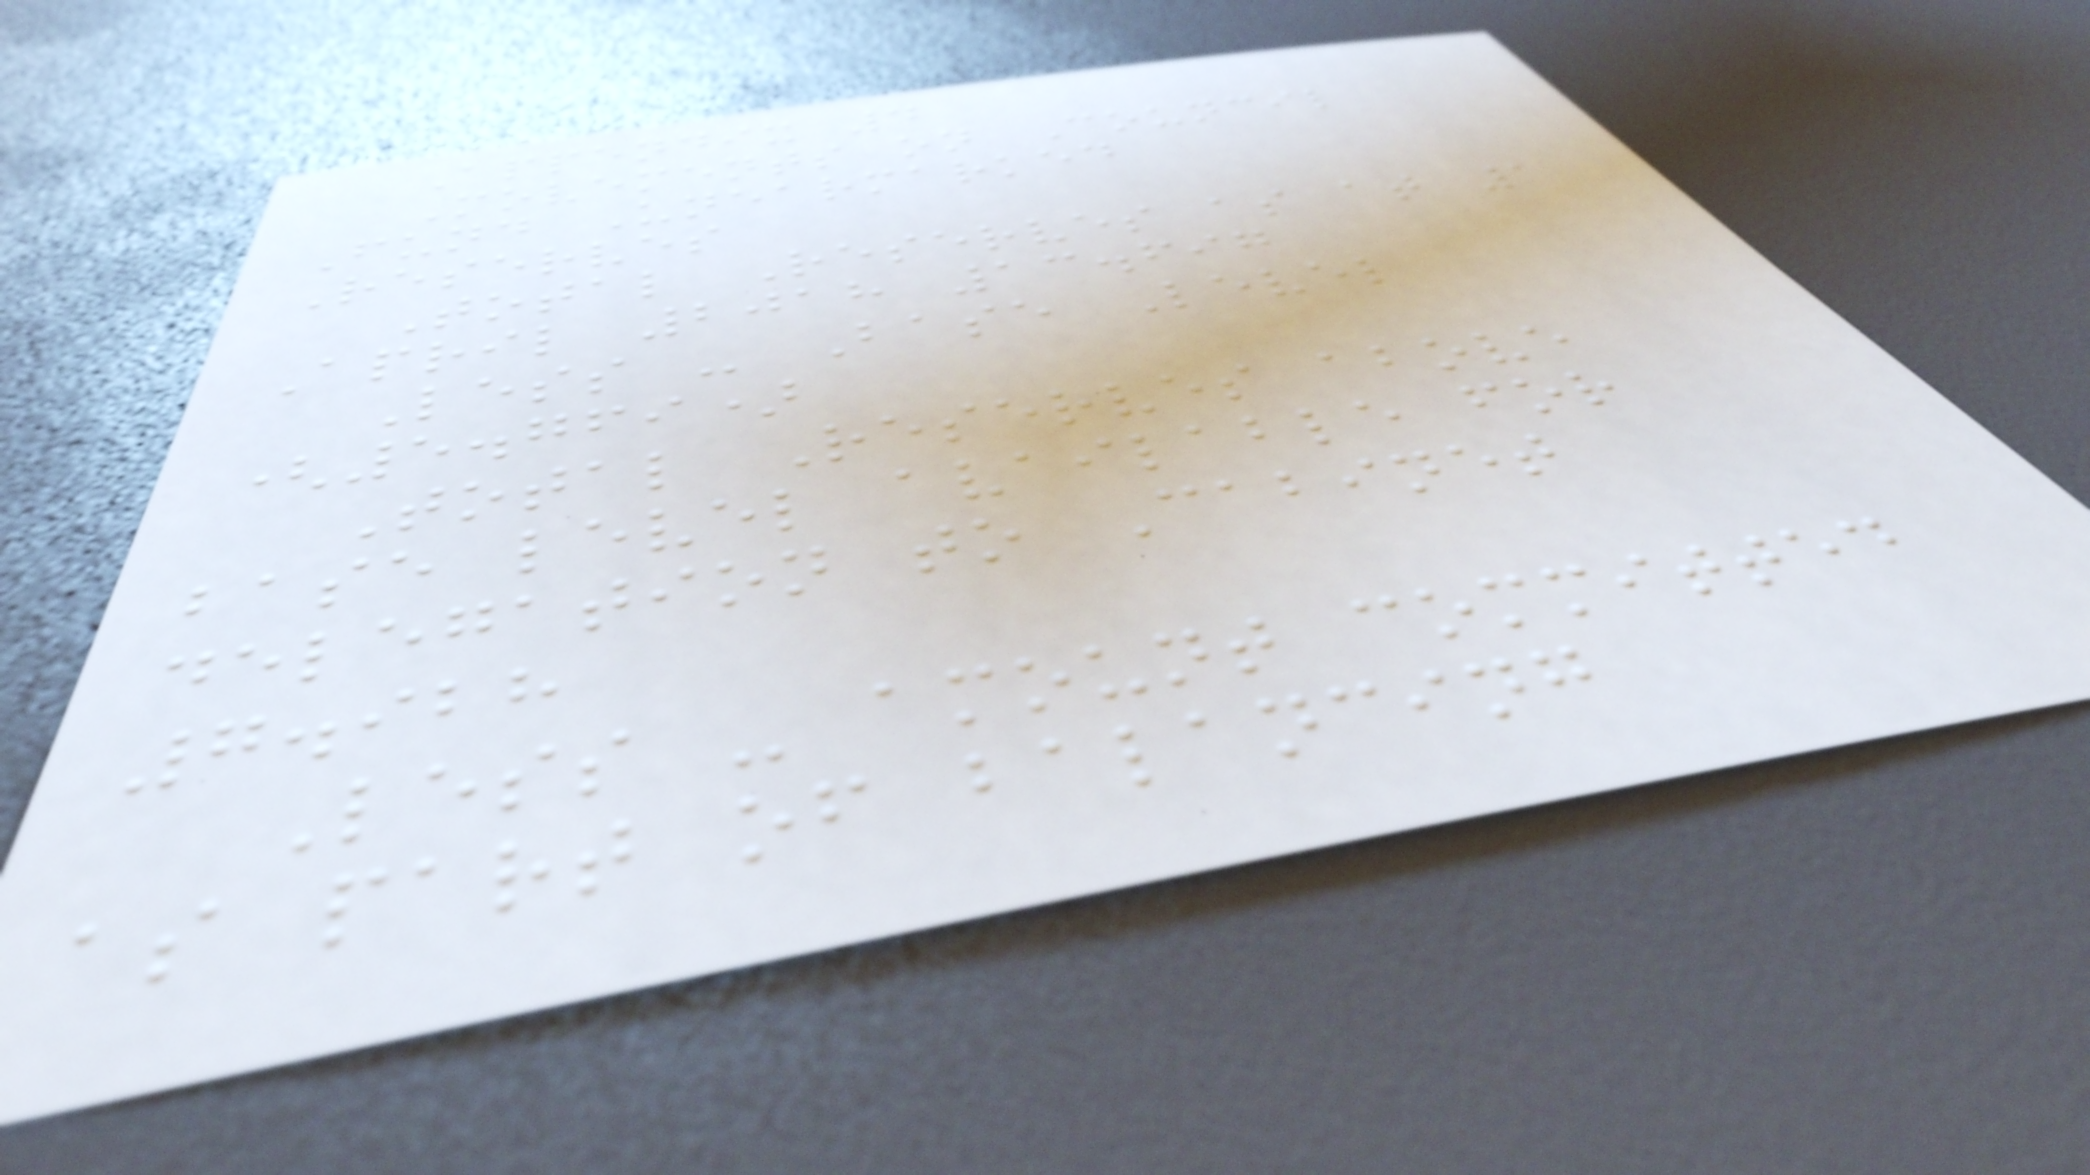Appendix 4
Movements on Council
Fund Unearmarked
Reserves
Total Reserves as at 1
April 2018 13.697
Less - Base Level
(5.769)
Total Reserves above
base level available for
delegation to Cabinet
7.928
Less - amount committed
as part of balancing
